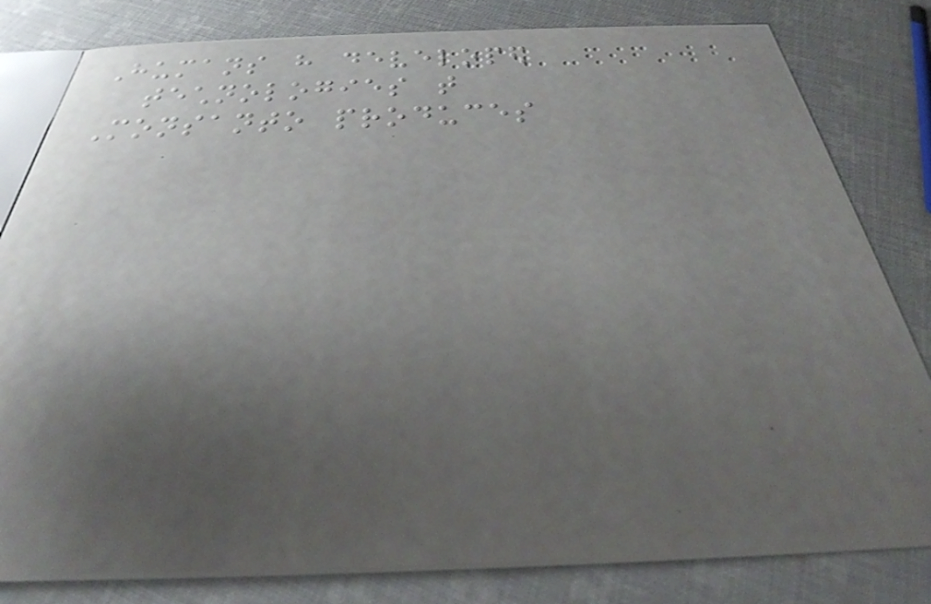Humans have developed
technologies that
Monsanto produces
